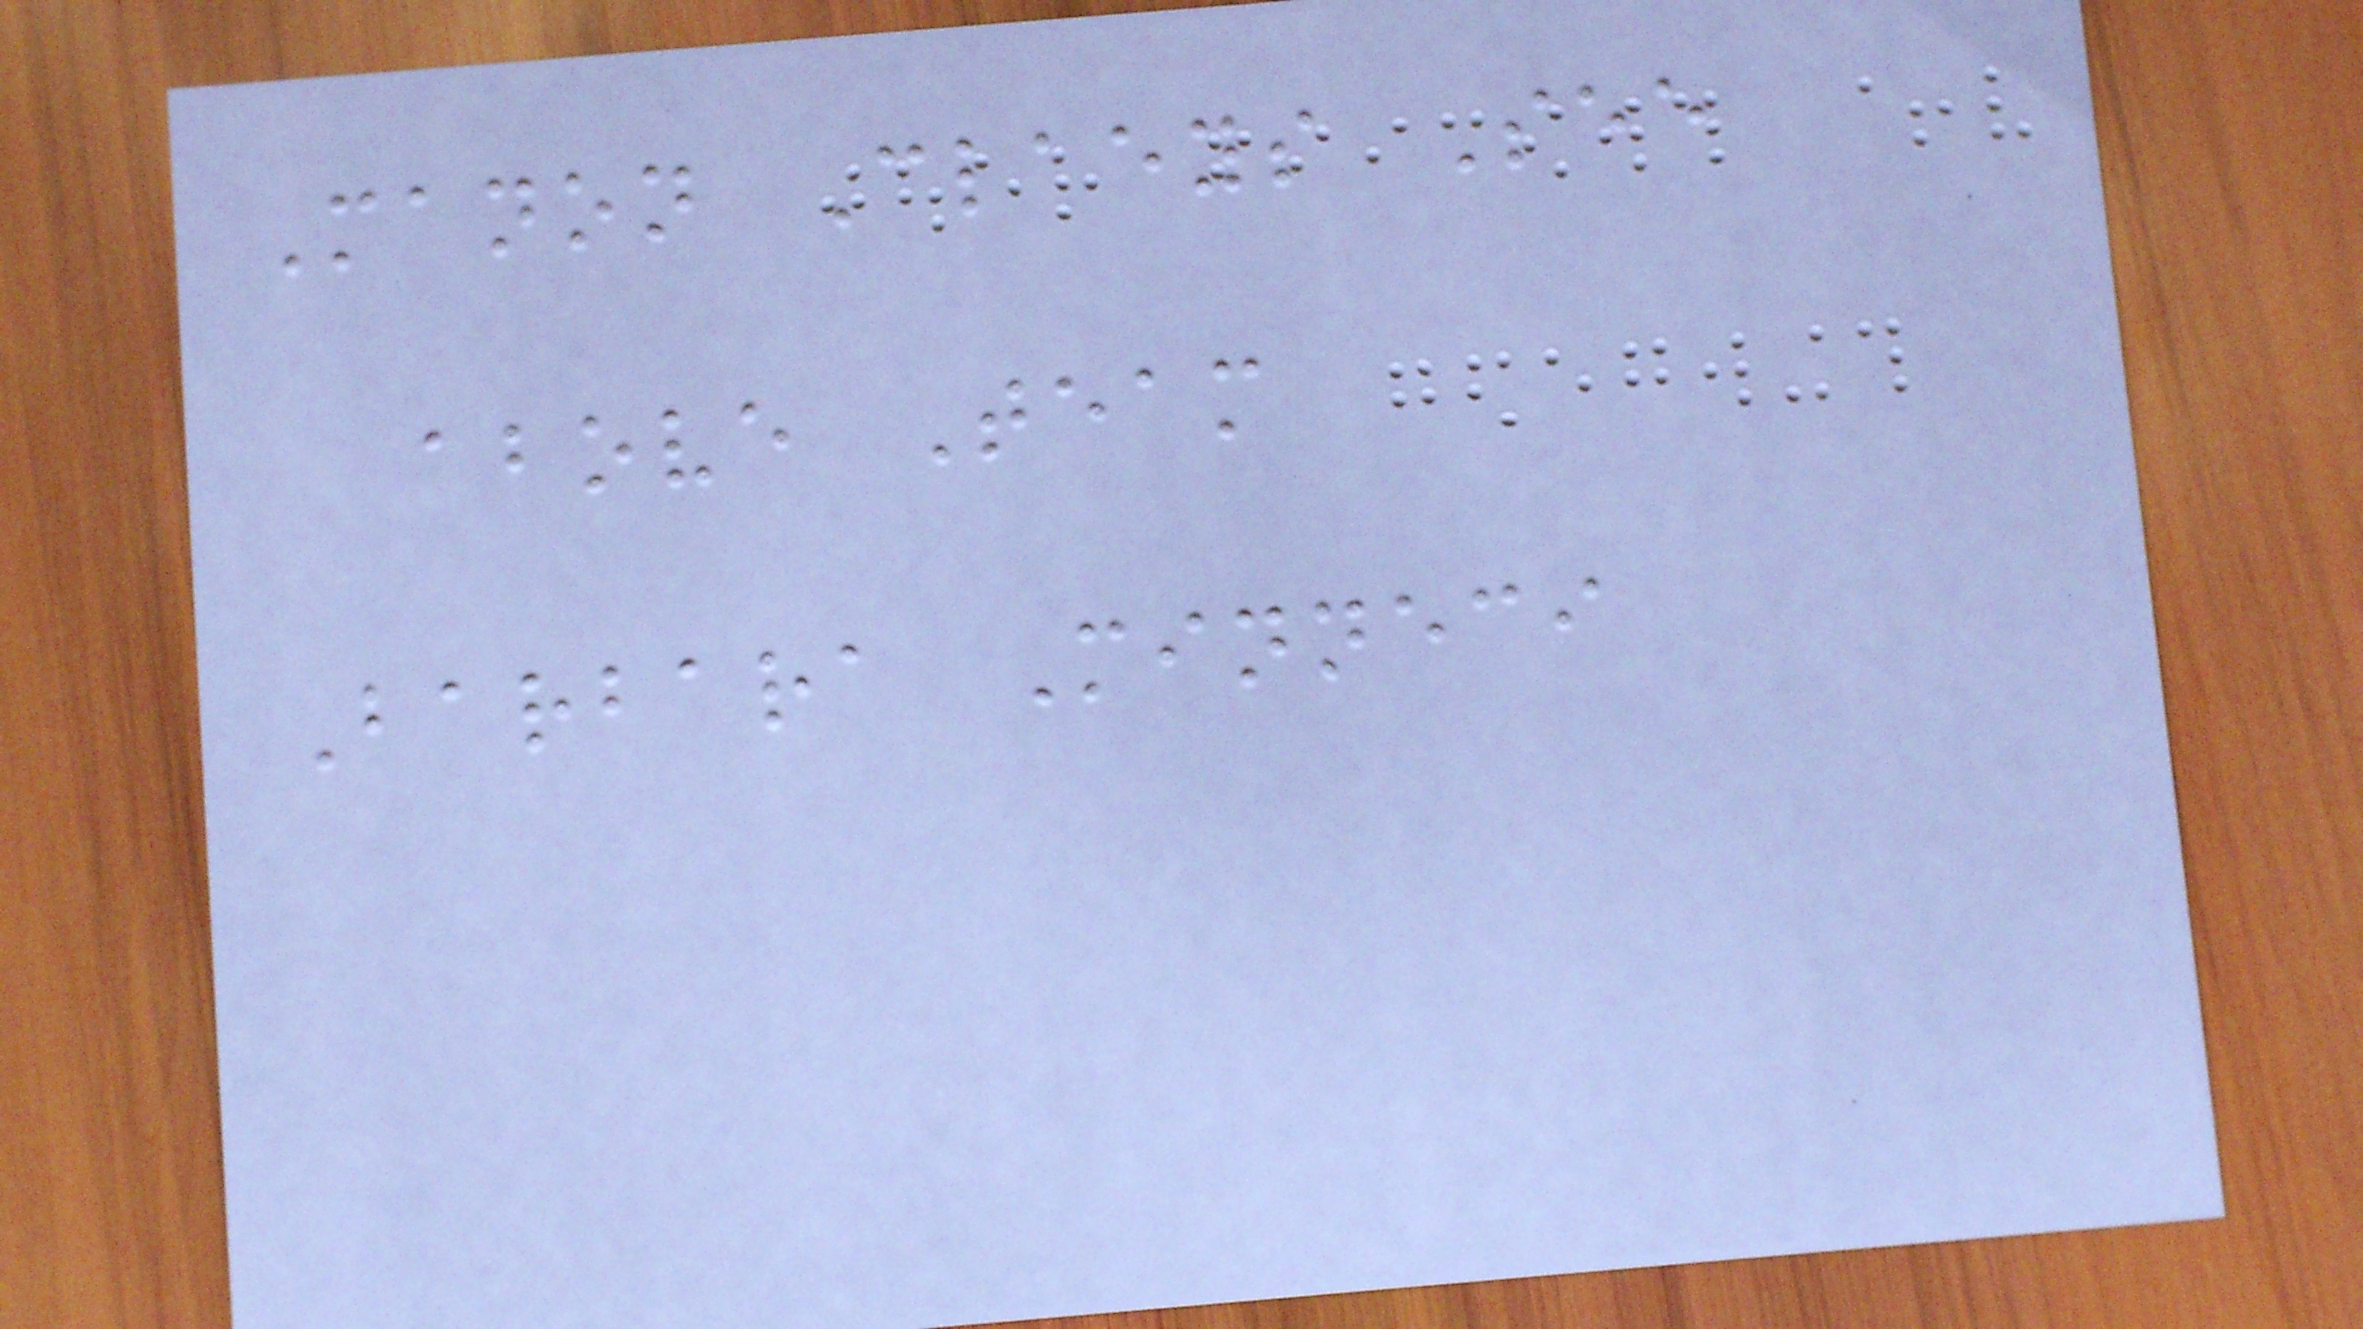Manon Claeys See
above Team
Barbara Minneci
